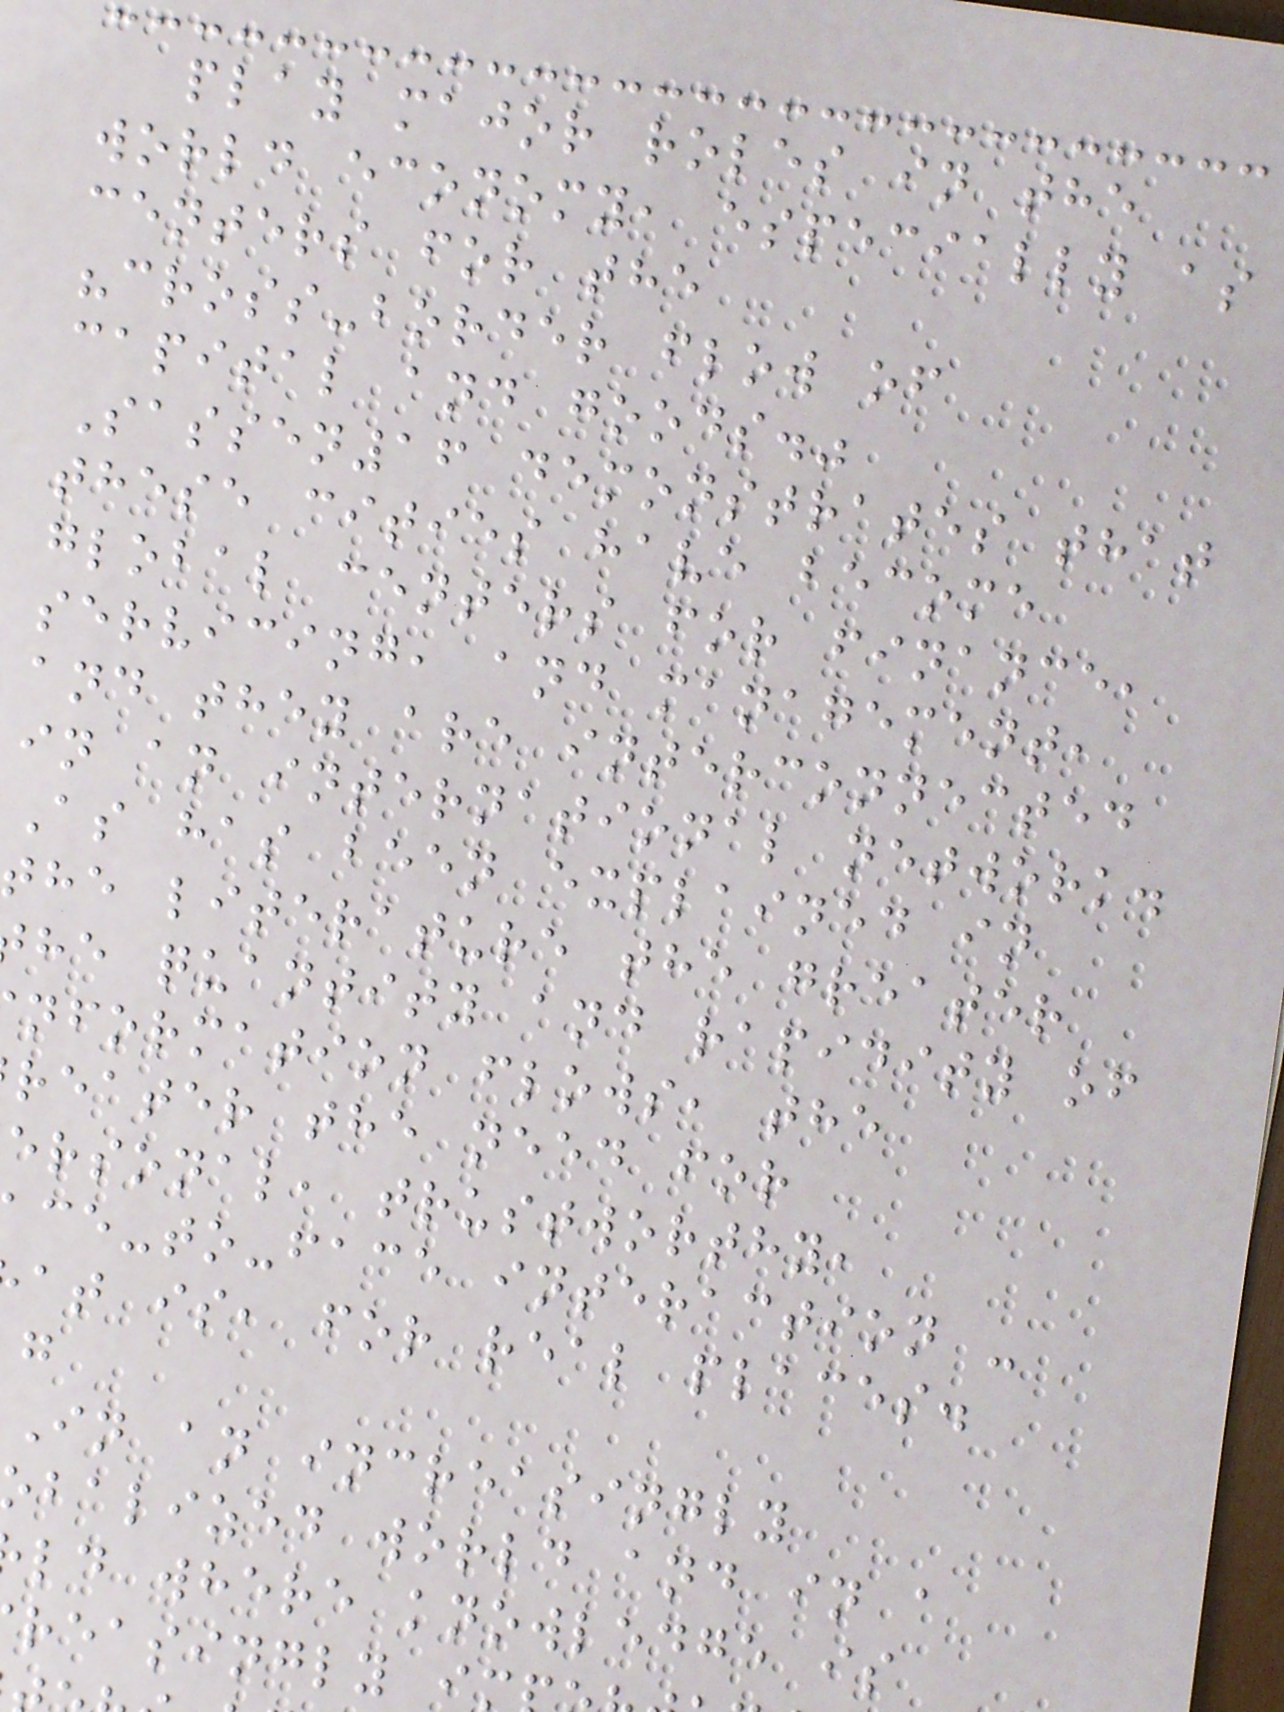play major roles in the
world economy, especially as
centers for the
"cross-border flow of
capital and goods."
Sassen16 demonstrates that
these cities have become
global centers for finance,
servicing, and management,
and they are interconnected
in an international network.
As has been explained in
the literature the greater
he quantity and rapidity of
nformation flows, the
reater the need for
ersonal, trustworthy,
ce-to-face interaction -
at is, for real places.
In an increasingly
balized world and in a
ld where knowledge is
reasingly i
